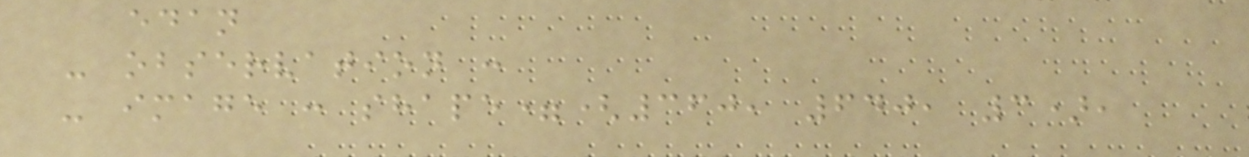edan
- observation :
- image : shape=(360, 640, 3),
